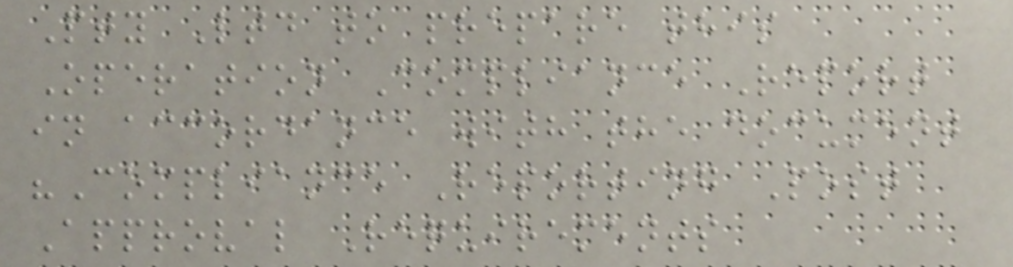Pty Ltd to prepare this
Operation Compliance Report
in accordance with the document
"Compliance Reporting Post
Approval Requirements
